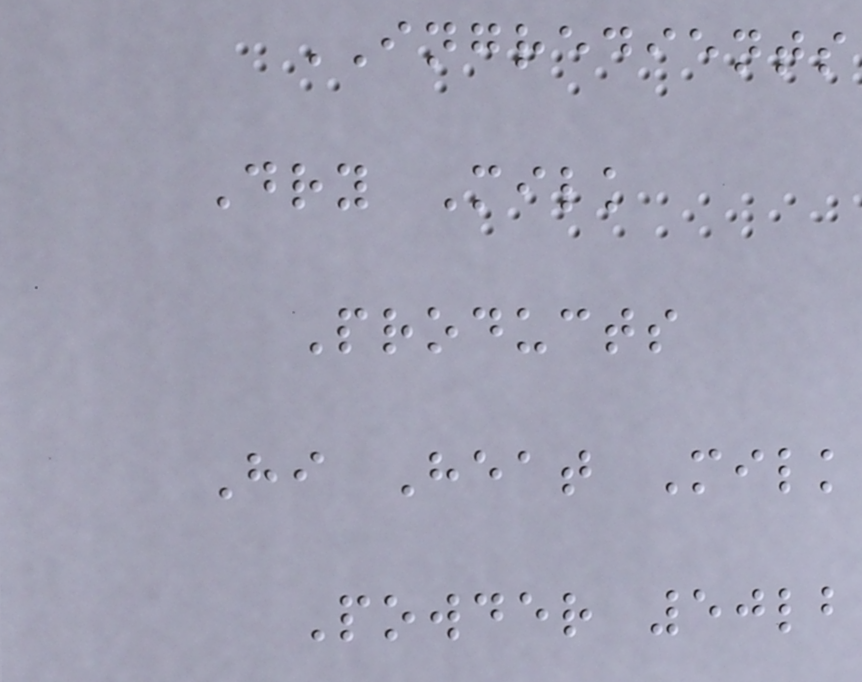INGREDIENTS
Dry Milk
Products
Hi Heat Milk
Powder 50lb
